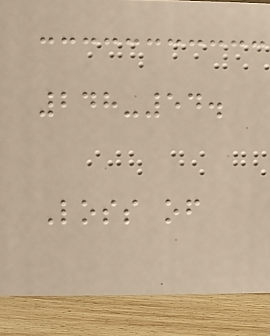248-54.
Loss of
